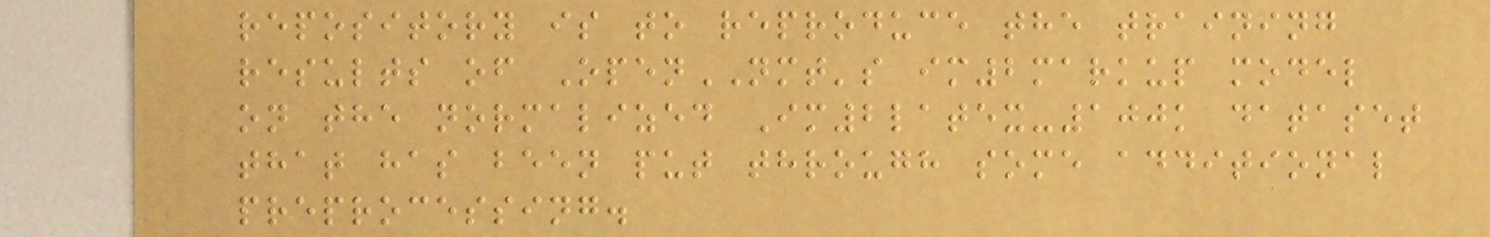repository is to reproduce the training
results of OpenNMT's im2markup model
on the normalized Im2latex-100k dataset
that has been put through some additional
preprocessing.
